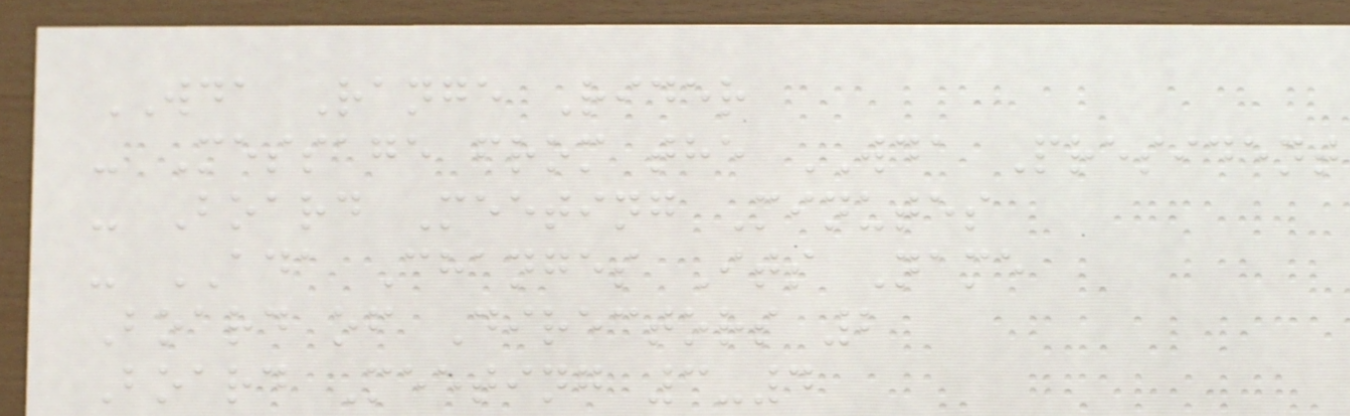WDA Range Rider
- Message from the WDA President
- Board Meeting Minutes
- ADA Changes Its Name
Board of Directors 2
Board Meeting 3-4
